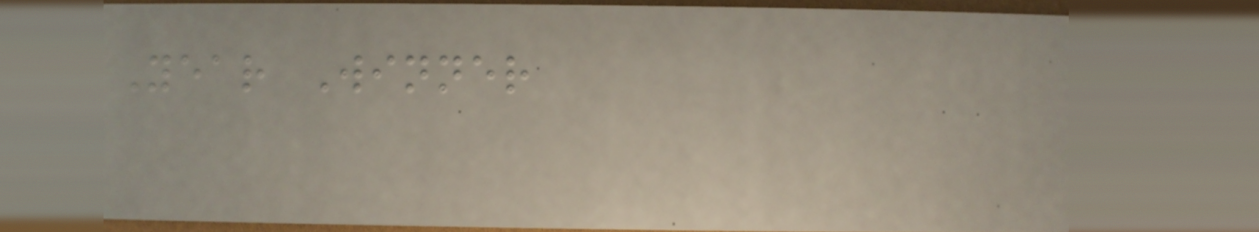Year Winner
